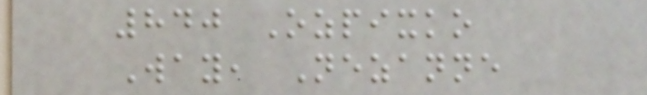840 Ozpixko
Way, Nezanne
